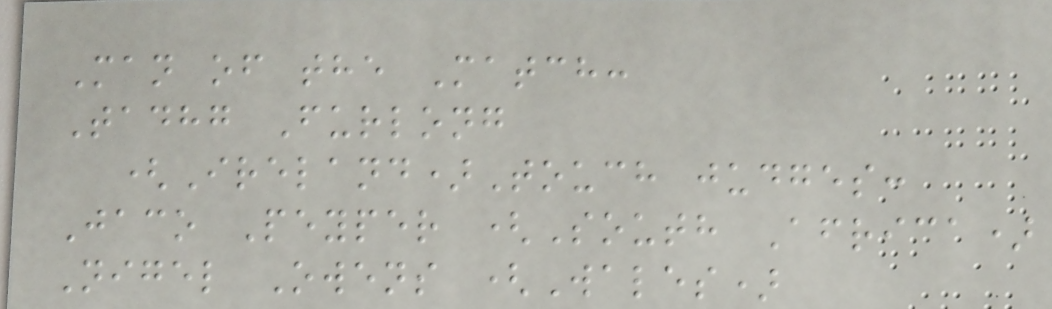Man of the Match:
Tadhg Furlong
(Ireland)Touch judges:
Jaco Peyper (South Africa)
Nigel Owens (Wales)
